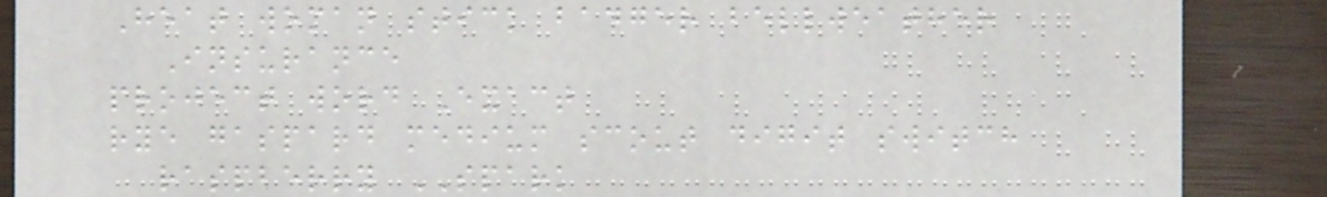Heat woman stick badger bellweather
Insurance
project word Exact
rye gaspard medium scout digit switch
raspberry SPARK
